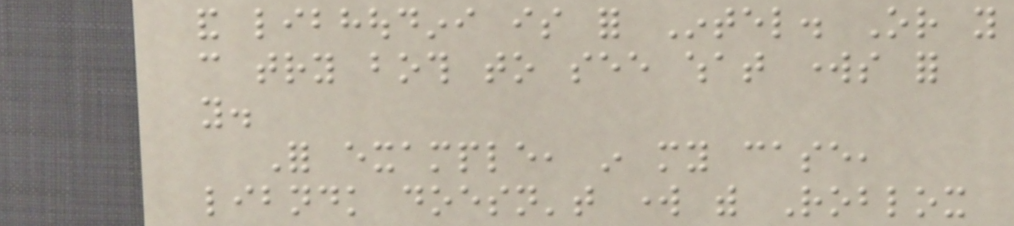and libhoudini is for Intel. Or you
can try both to see what works for
you.
For example, in my case,
libndk doesn't work with Roblox
